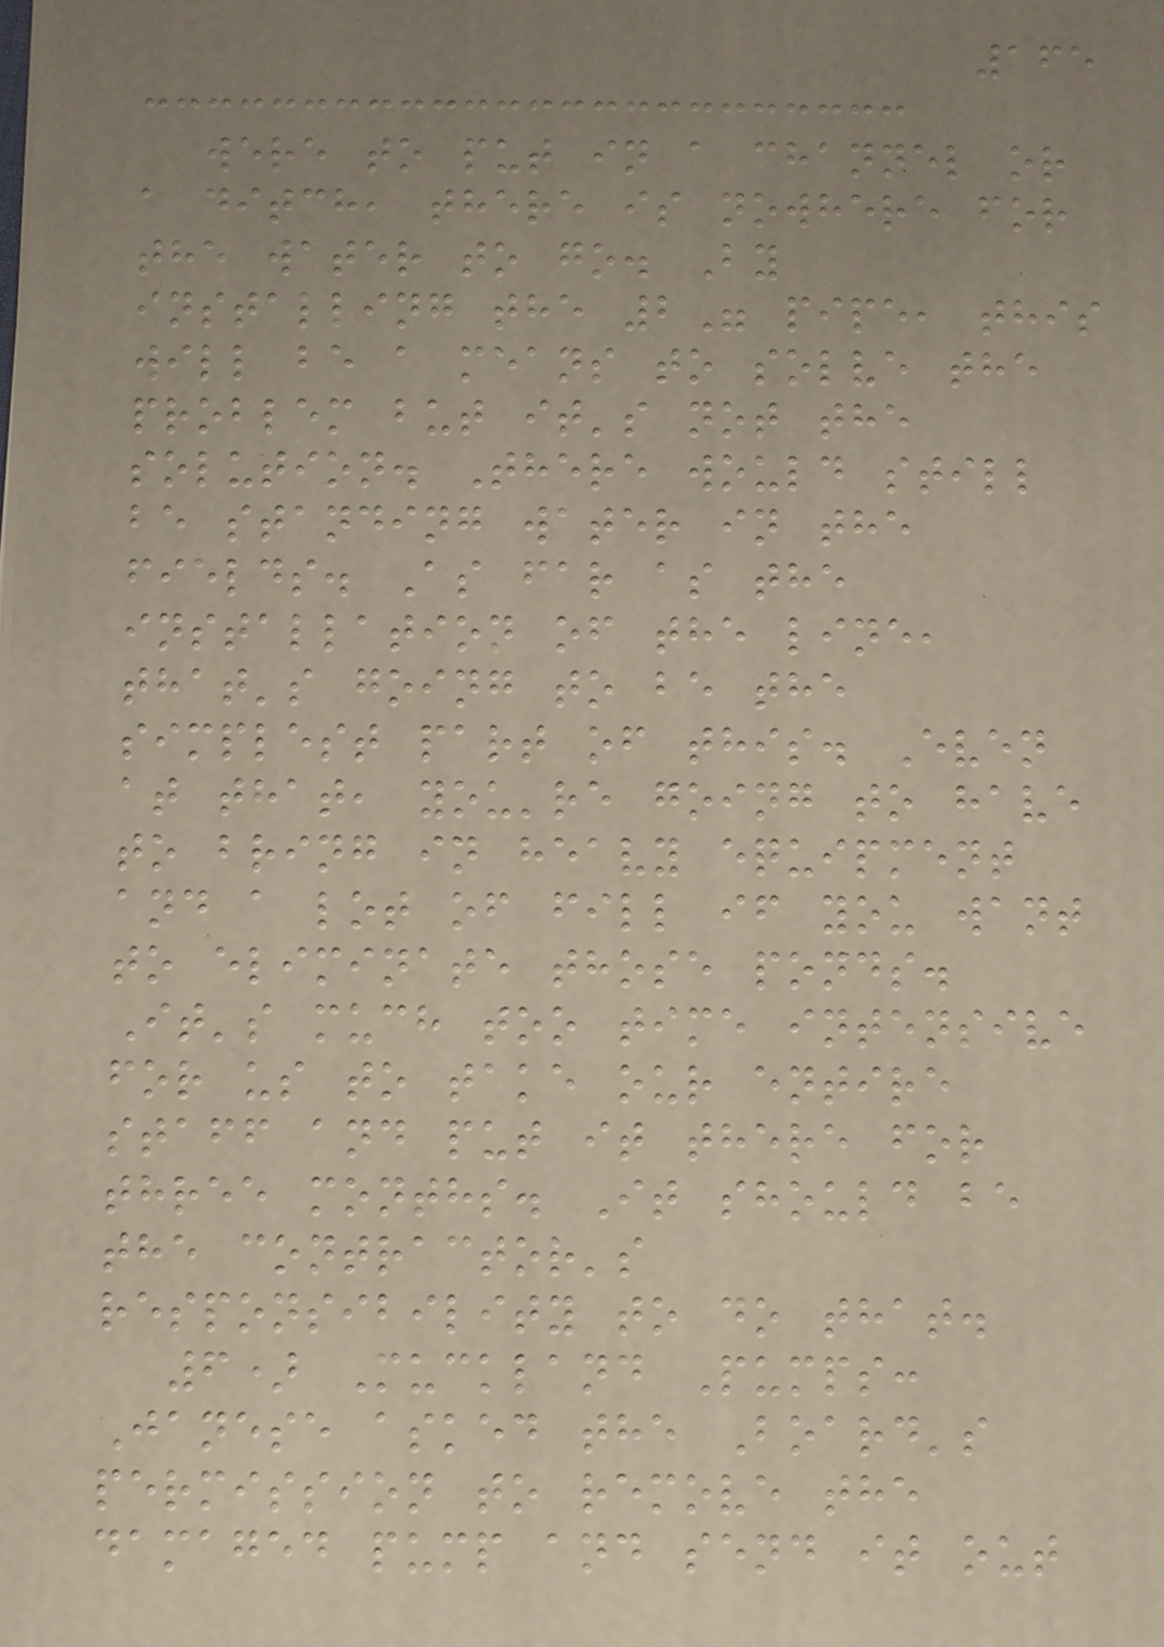165
were to put in a channel or
a ditch, there is nowhere for
the water to go. By
installing the 2" pipe, this
will be a means to solve the
problem but it's not the
solution. There would still
be standing water in the
fields. As far as the
installation of the line,
that's going to be the
simplest part of this. Even
at that, you're going to have
to bring in heavy equipment
and a lot of fill if you want
to eliminate those ponds.
It's much too time intensive
for us to take our entire
staff and put it there for
three months. It should be
the contractor's
responsibility to do that.
6) Muckland Pumps:
Janese asked the Board's
permission to remove the
damaged pump and send it out
